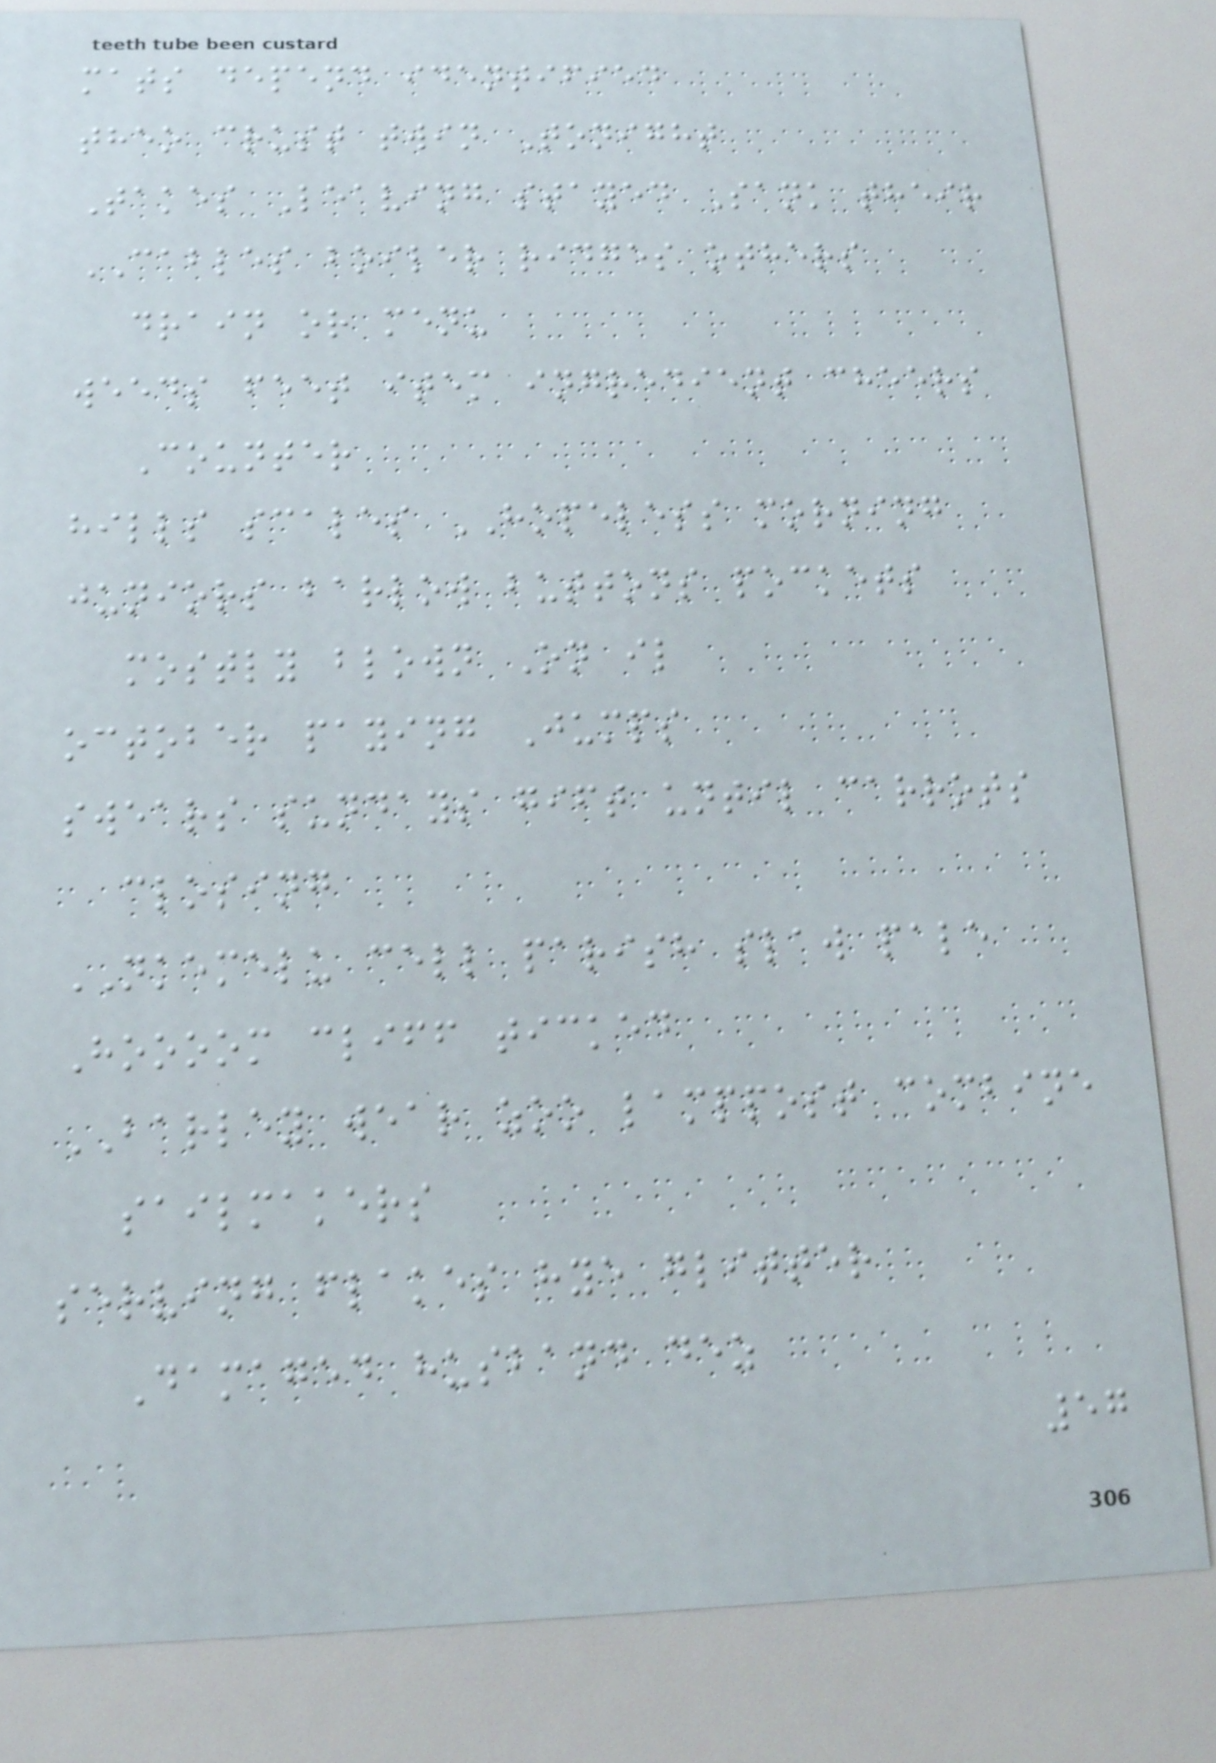mats depend identified
theo crust twin Tonight
Takes Leaving stayed Sank their
CABLES boiler ridges others
drain or menu
weeds feet item ingredient cheers
Counter
hills scales HOPELESS morning
juniors barlow buttons pockets
mostly blown On il
october paying Jumps
swears sundays gift until carrots
closing
NKEMELU cell parish slaw pale
Hoooom cliff ticked
BARLEY wear zoo lamppost combine
sailmakers
serving flakes hye glitter
Damaged husband dez
57
